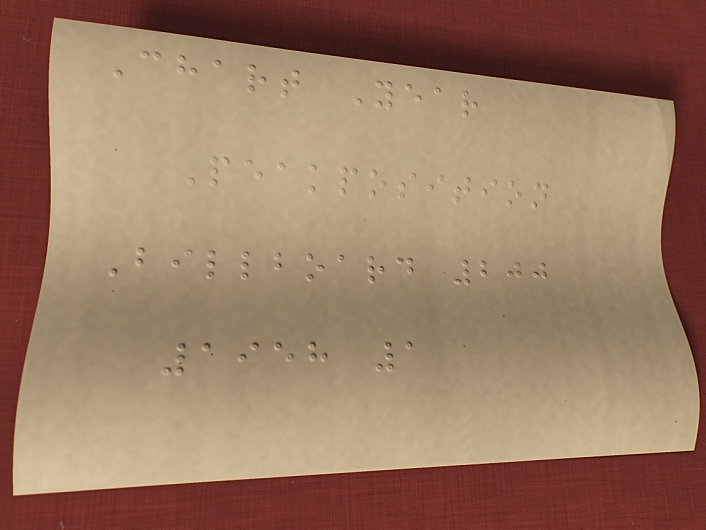Chart Year
Peakposition
Billboard 200
1958 1
